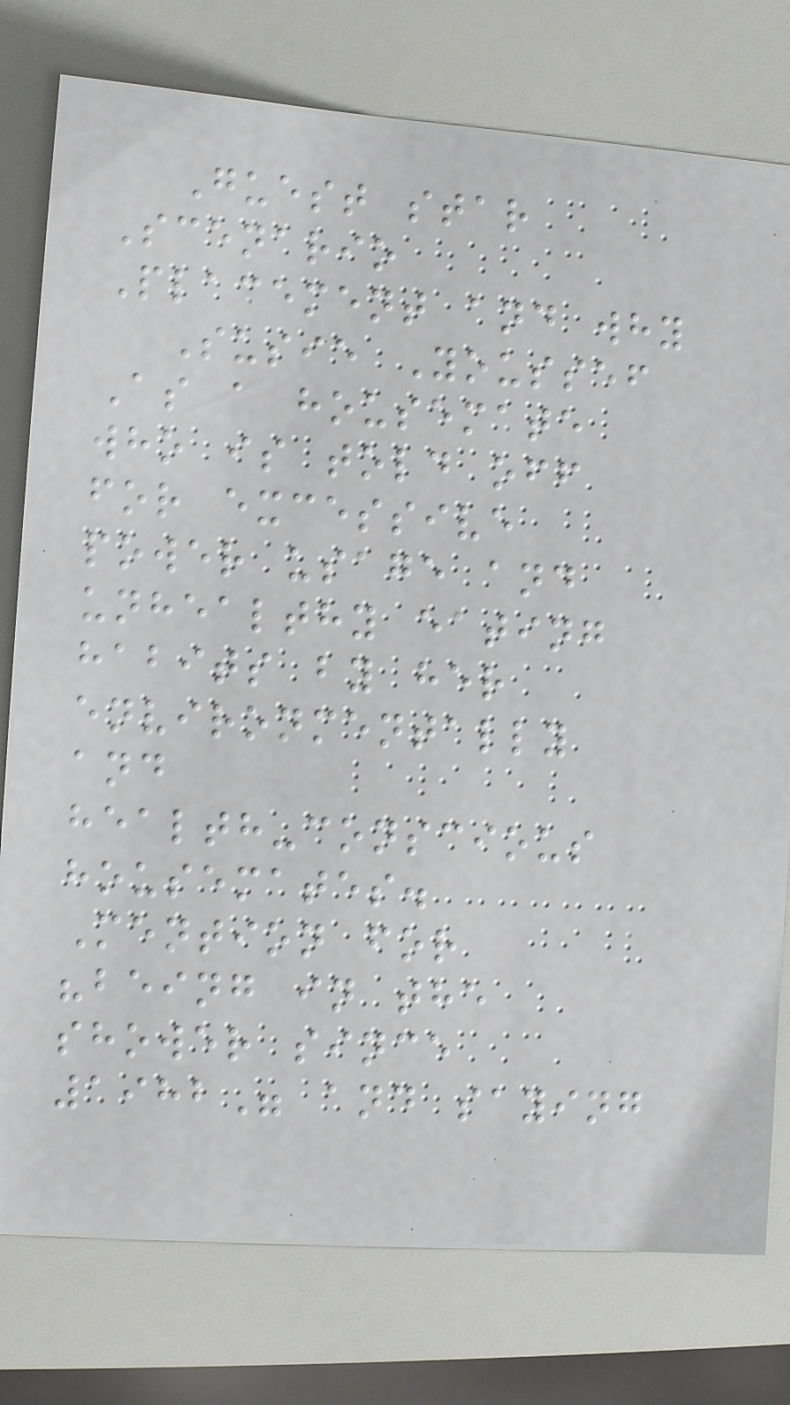Guest star
Scenario
Placement and why
Susie Youssef
As a housemate
who is told off
for excessive
power usage and
unhealthy eating
habits by her
environmentally
and
health-conscious
housemates.
Mention for
"being in the
shower since
1982" and saying
